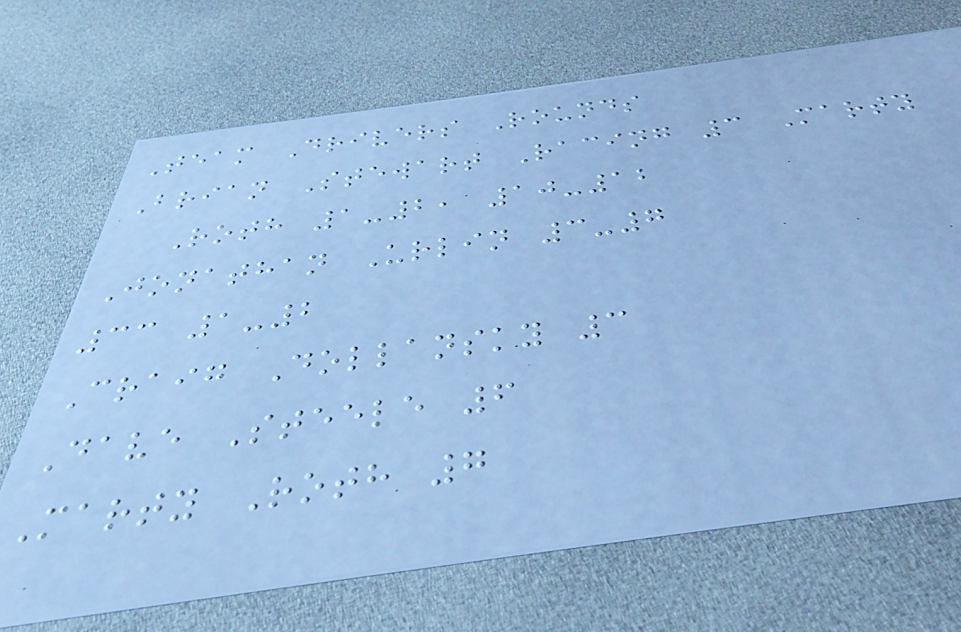Team Drivers Rounds
Brian Stewart Racing 3 Marty
Roth 1-2, 10-12
Jonathan Urlin 3-7
33 1-2
Craig Dollansky 3
Dave Steele 6
Marty Roth 7
